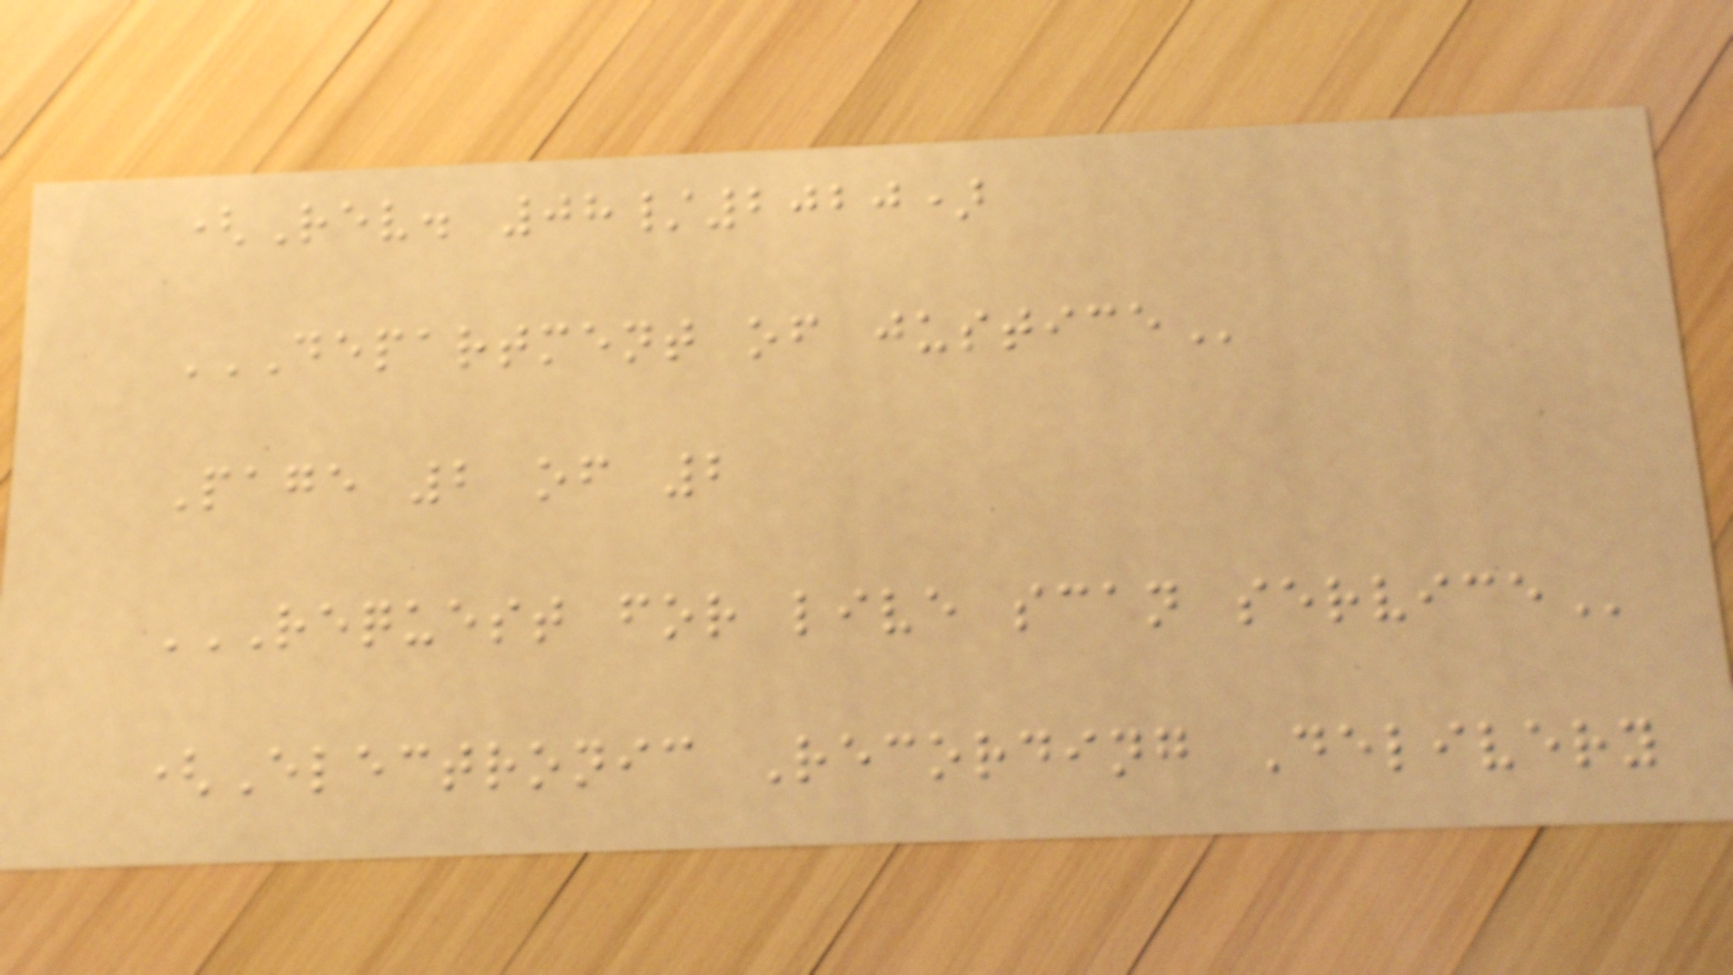(Rev. 08/2020)
DEPARTMENT OF JUSTICE
Page 2 of 2
REQUEST FOR LIVE SCAN SERVICE
(Electronic Recording Delivery
